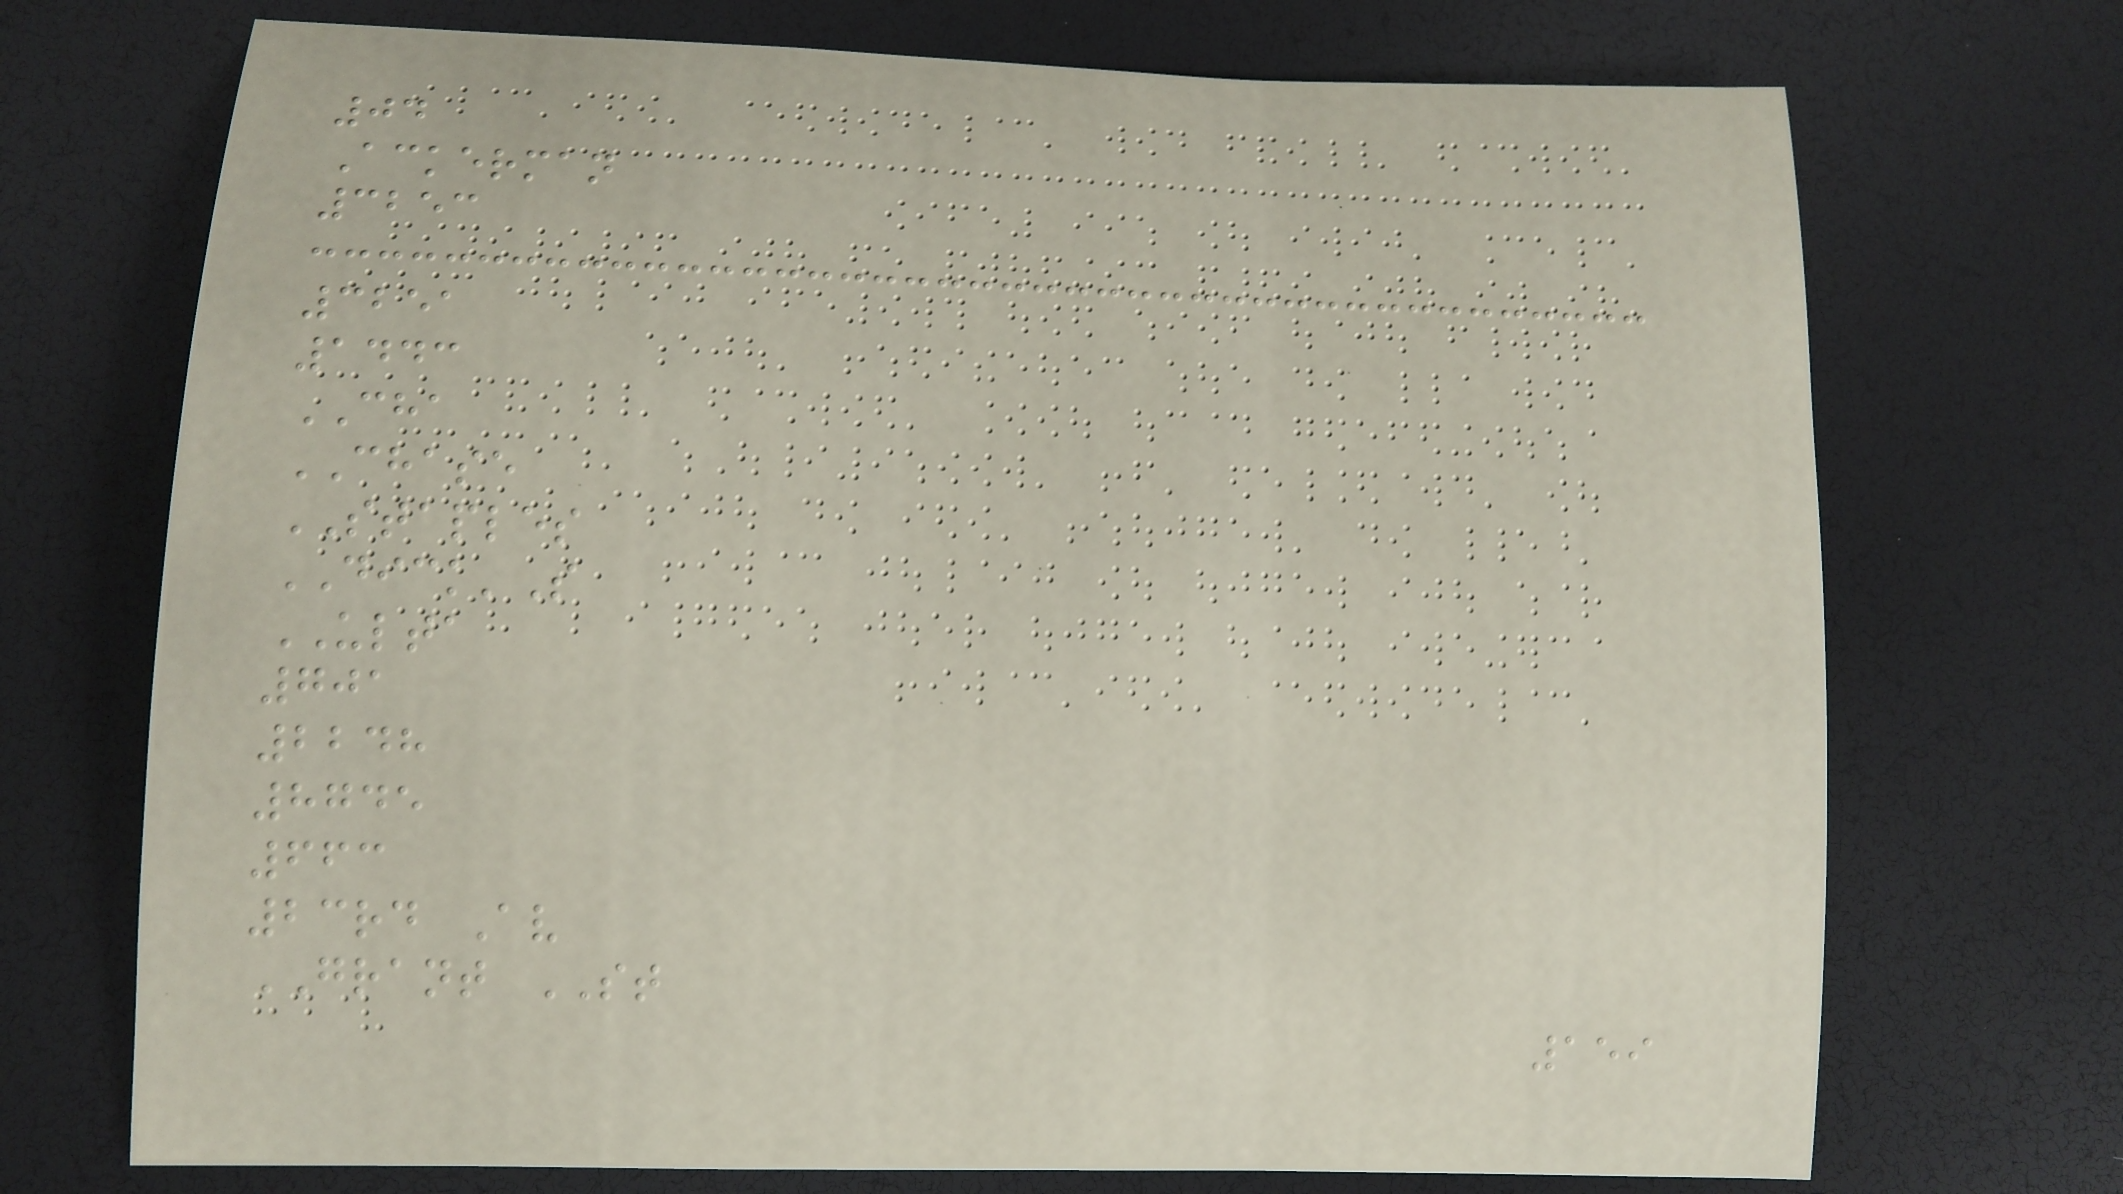04
Ackerman
3253
3251
1443
CHA
CHASE
STAPLES
DICK'S
ULTA
701
2248
8745
663
23rd Av
GRANT ST
159
